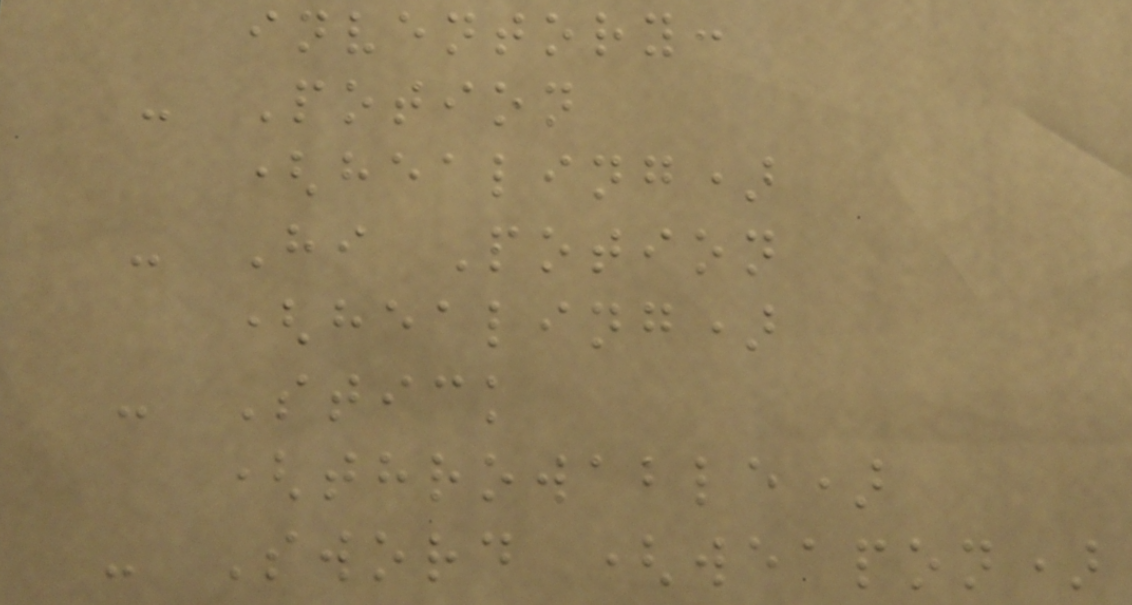inventory:
- Potion
(healing)
- Hi Potion
(healing)
- Stick
(throwable)
- Sword (weapon)
